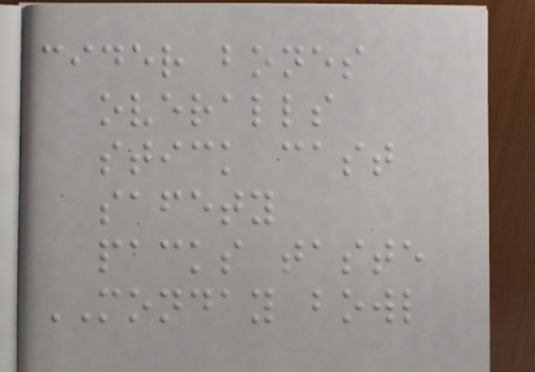cider bones
overalls
stick cast
safety
packs taste
MONDAY bowl
